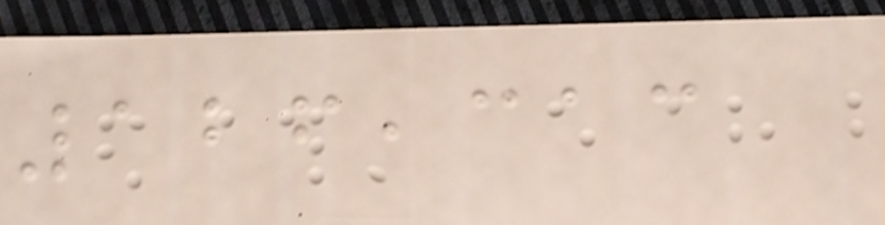126,313
